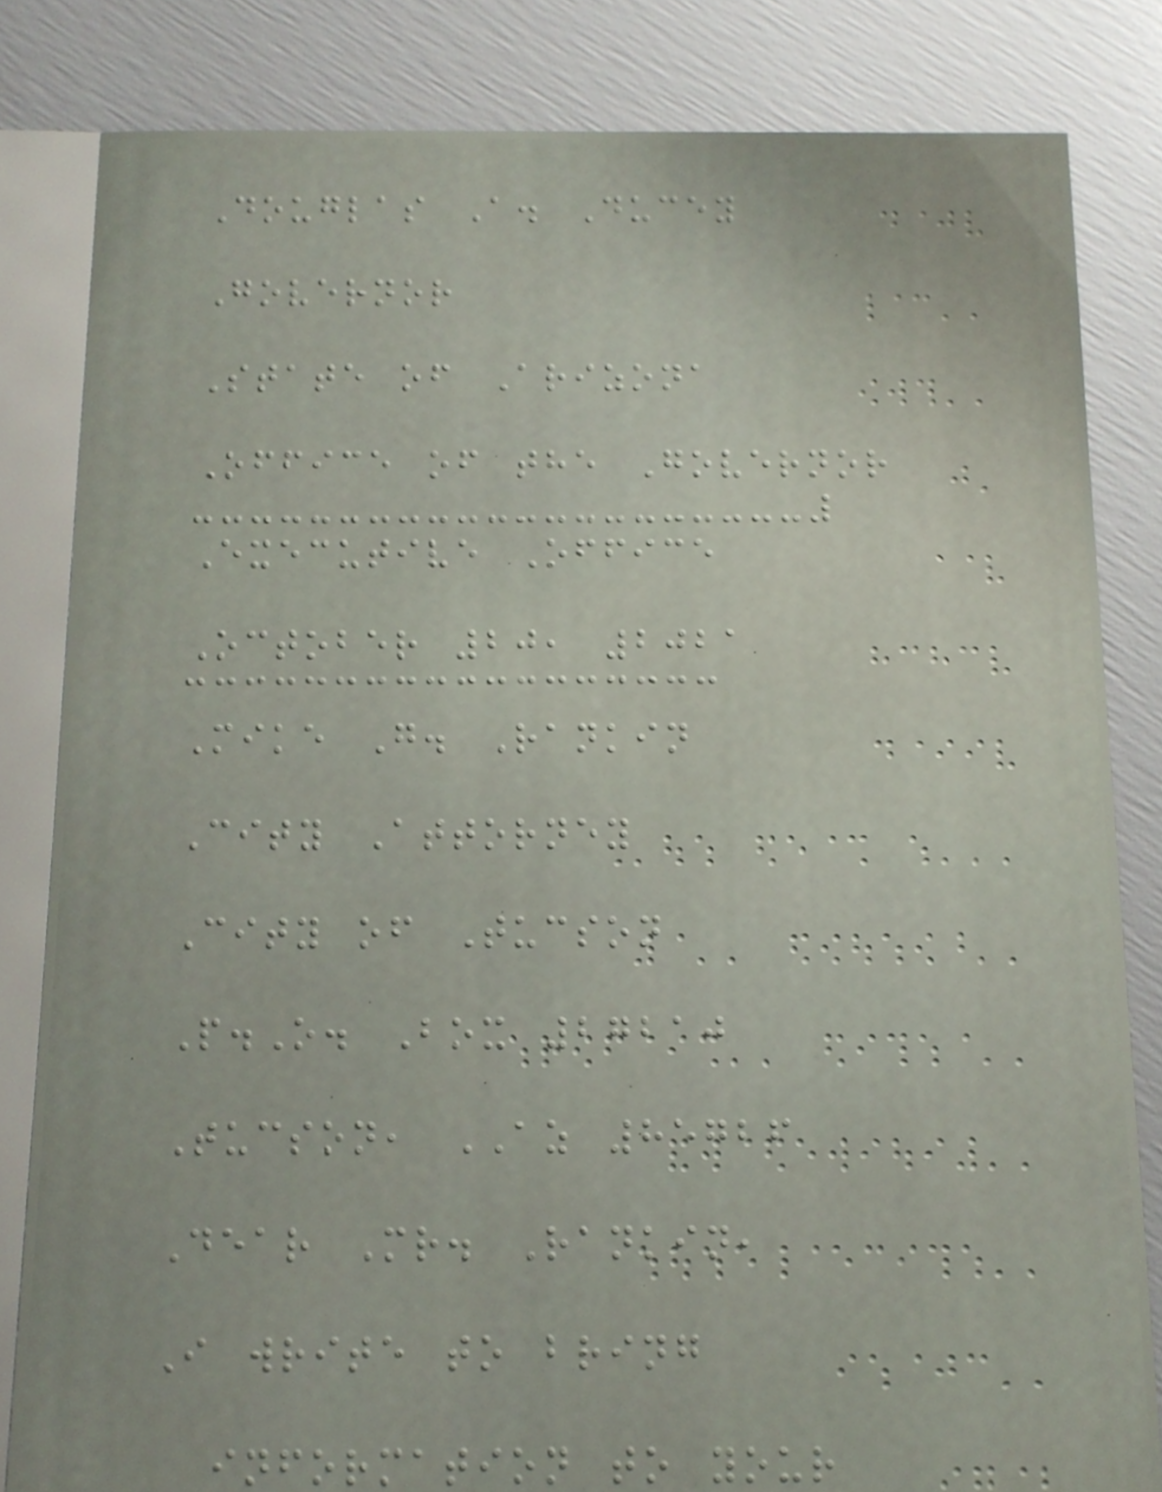Douglas A. Ducey
Governor
State of Arizona
Office of the Governor
Executive Office
October 20, 2021
Mike G. Rankin
City Attorney
City of Tucson
P.O. Box 27210
Tucson, AZ 85726
Dear Mr. Rankin,
I write to bring
information to your
